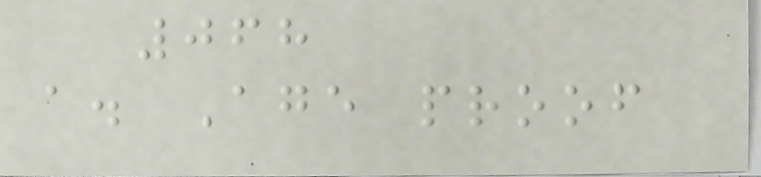068
a. Age proof
